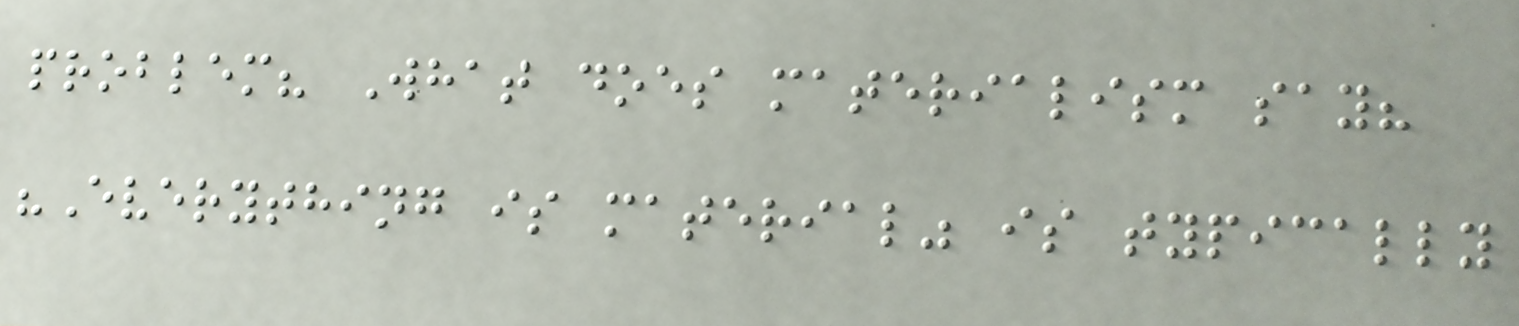problem? What does materialism say?
"Everything is material" is typically
